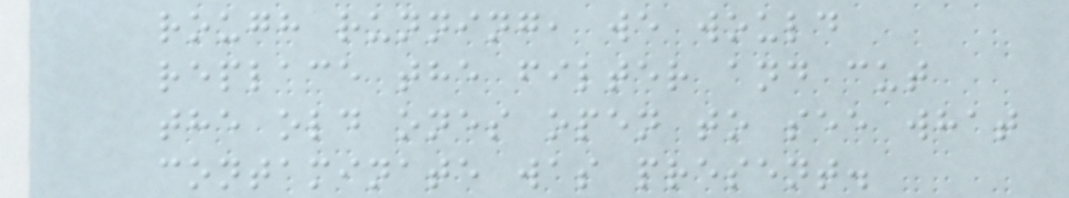rough running, we would
replace the filter and cut
the old ones open to see what
contaminate was present.
